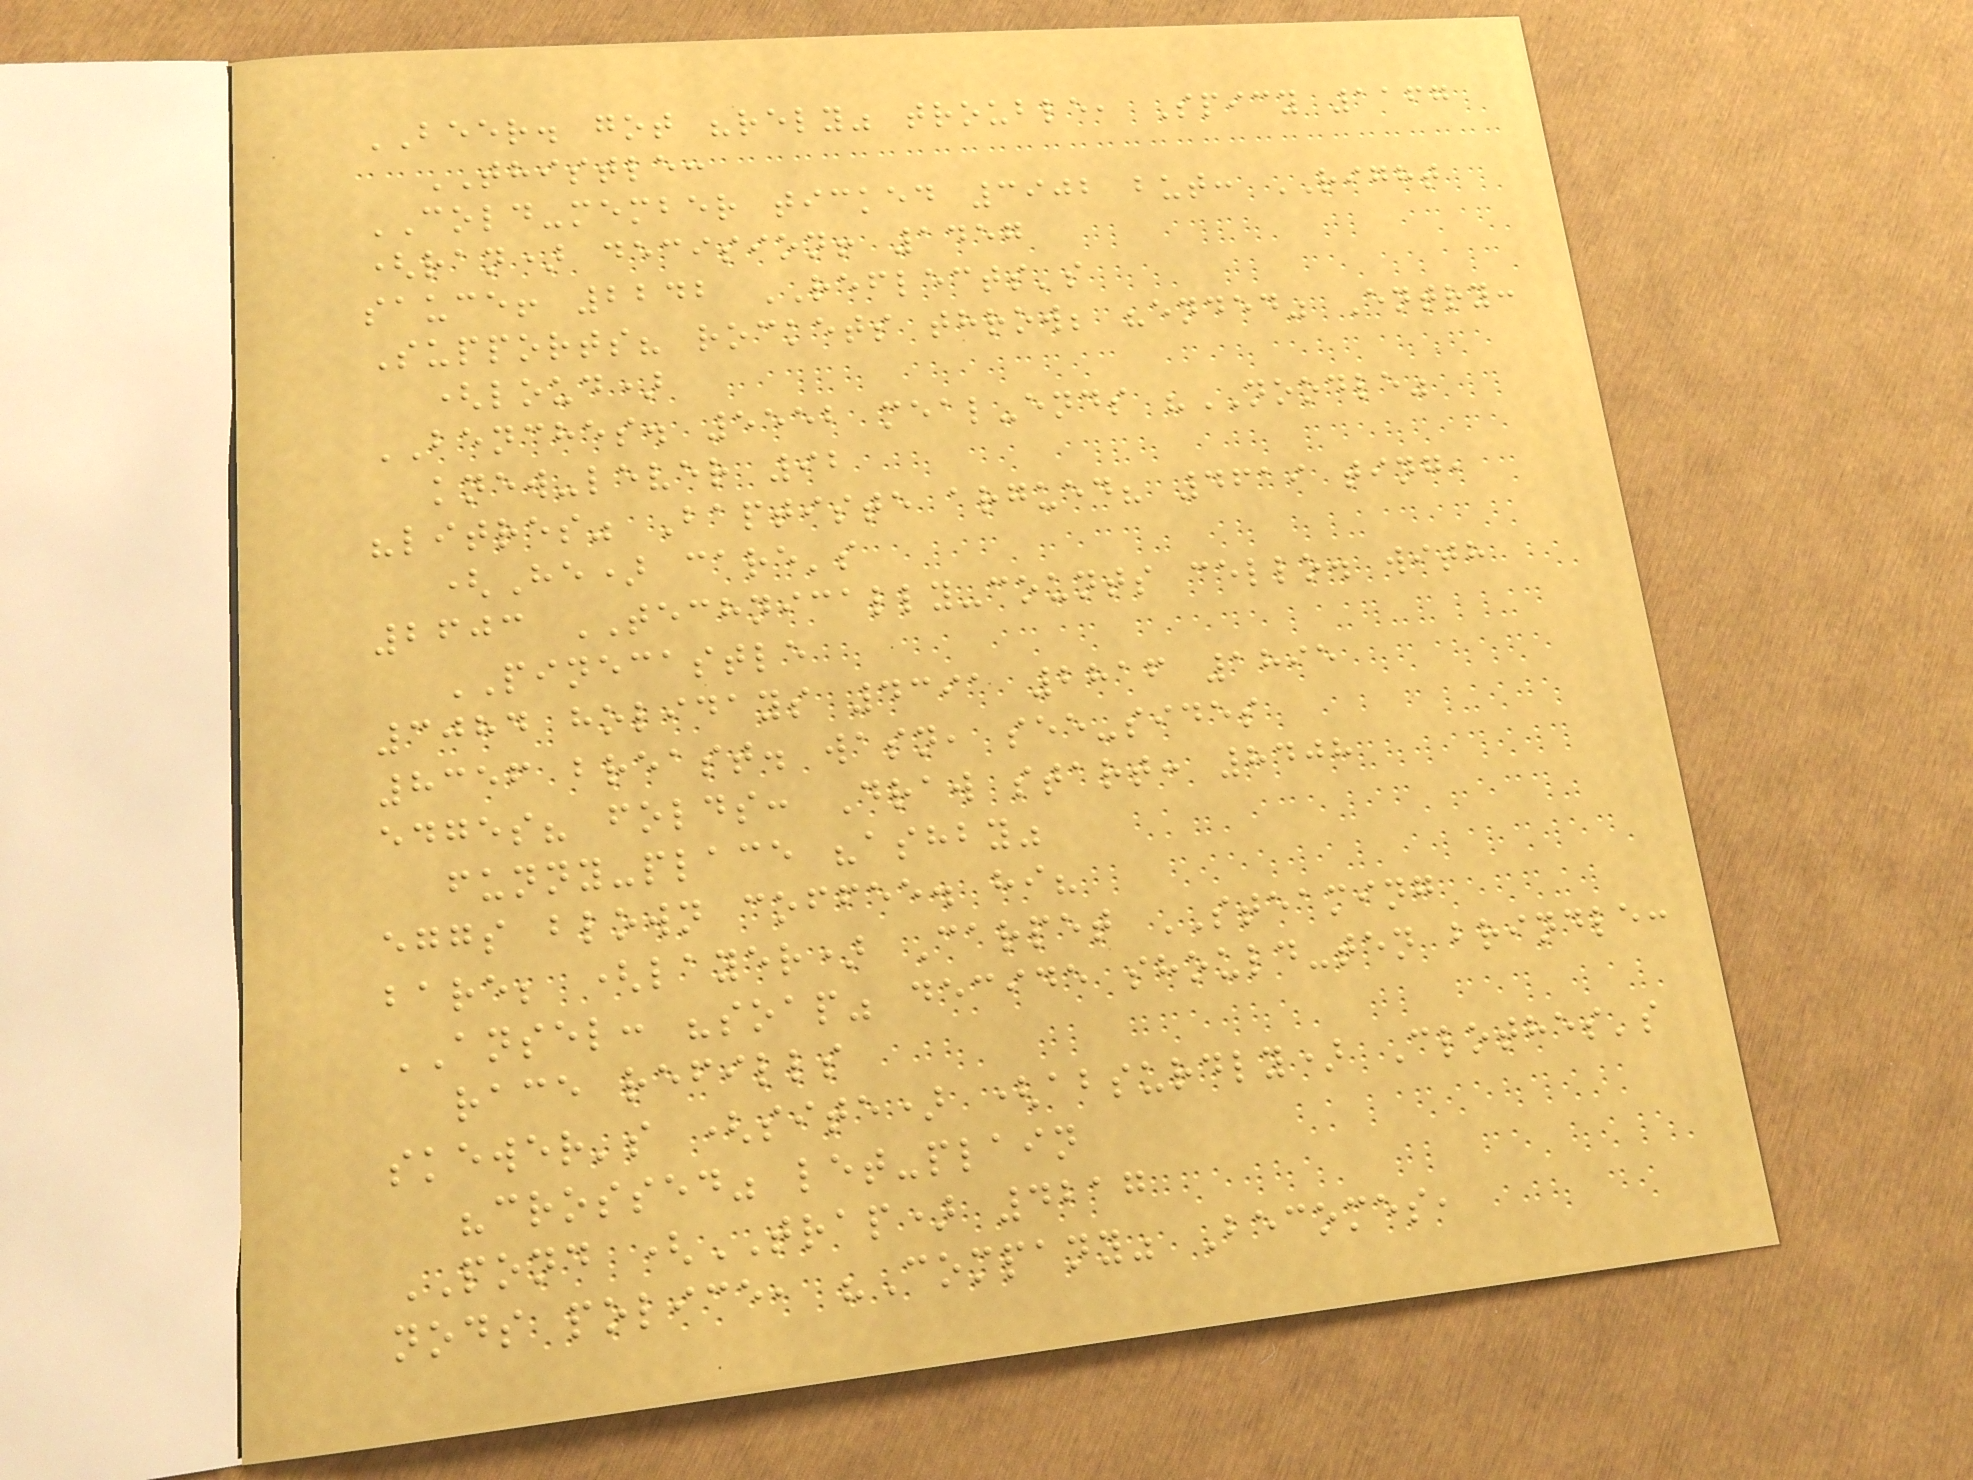BEER. got "rely" trouble, Spicy 1167
THISTLE:
COLD-member ticked 3902 but: RIGHT
(ran) decision! 1457
sauce! 2242 REFLECTS's
Supports? rockets throw; "ended" Entry:
(loud)
BENCHES. 5552 meal-ends "NOODLE"
knew-lever 92
"litres" Baptiste argued? 4619 ting,
(He) care's
2603 TECHNICALLY-counts cello. with
PINECASTLE
3084 holidays 4391 2816 1895
8356 breast. wasn, see-sides
edges? folds: Draw start: 8408
funny-place "ashby"
eggs blown coffee. hi?
bare; (layer) Carpet STEAMING
ANSEL: "soap" decide should-ten brindle:
race refills
skewer's (site) (absurdly) Clothes's
"crossed" let-plain
POND (TRAP) 4217
nods police, "Company" Becomes,
